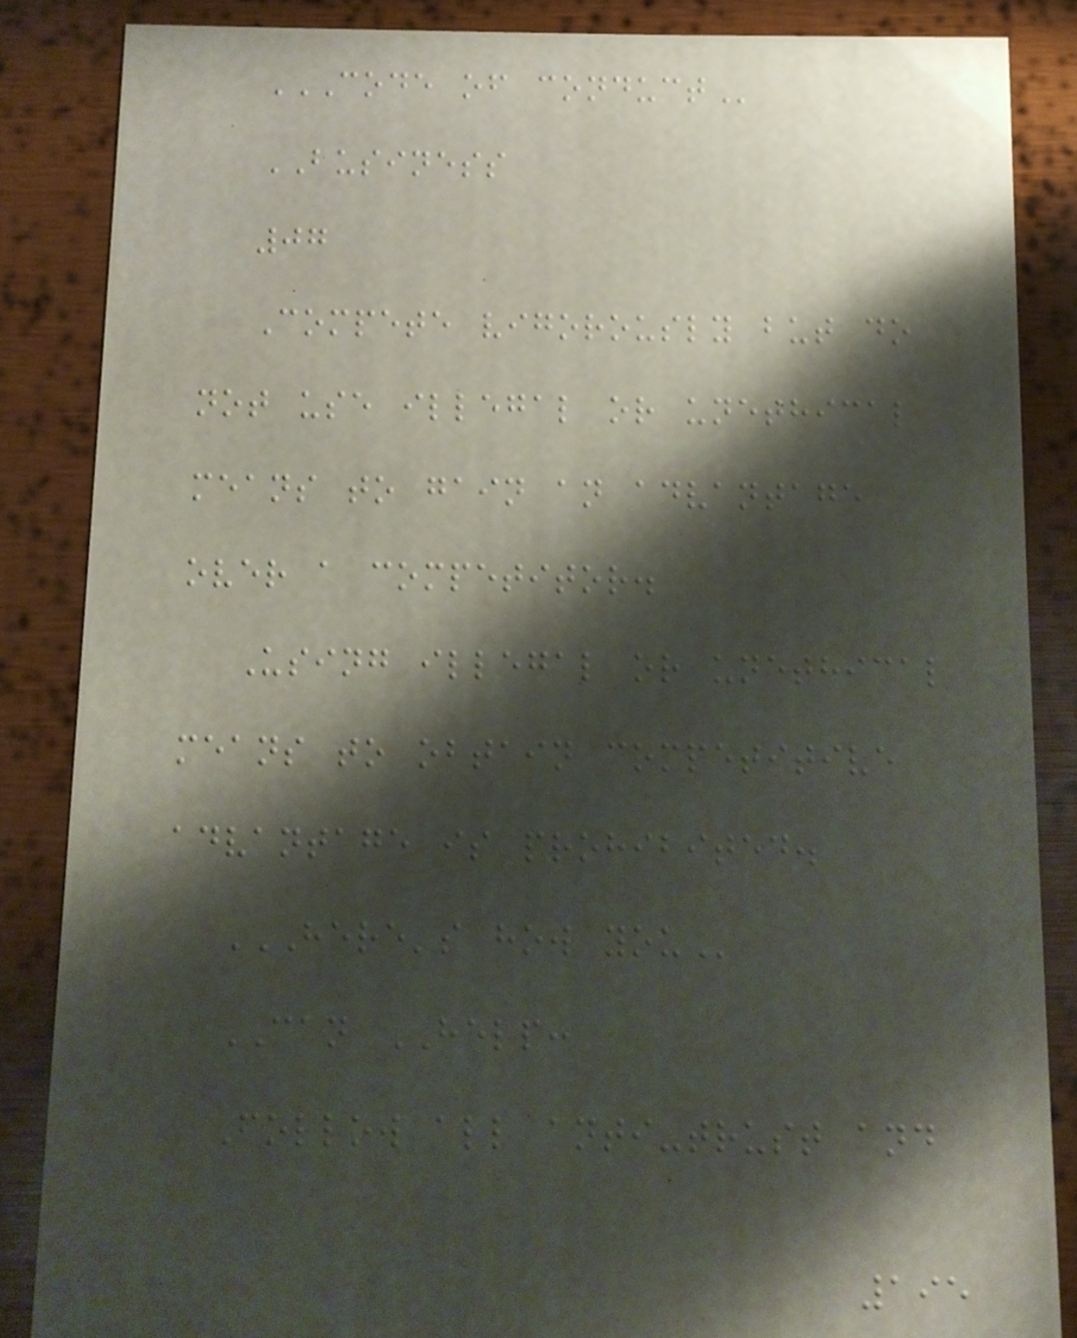CODE OF CONDUCT
BUSINESS
07
Compete vigorously but do
not use illegal or unethical
means to gain an advantage
over a competitor.
Using illegal or unethical
means to obtain competitive
advantage is prohibited.
HERE'S HOW YOU
CAN HELP:
Follow all anti-trust and
195
